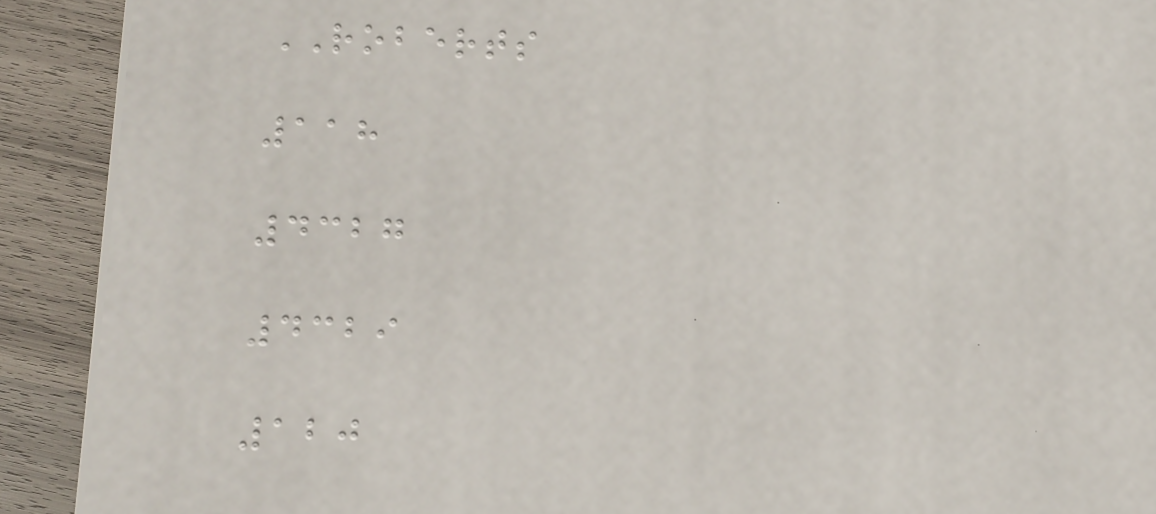ROBERTS
118
4327
4329
120
